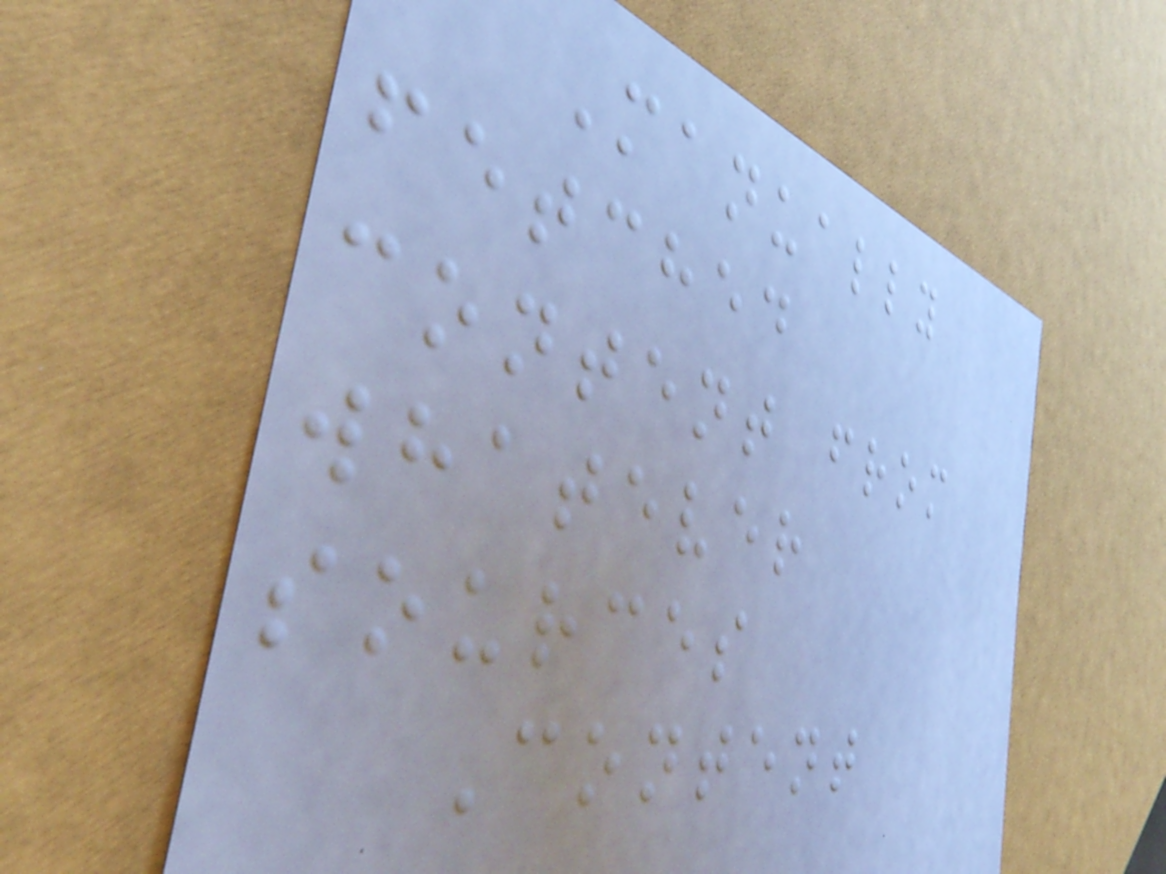Manually
fetched
content from
whatever
sources
Content
